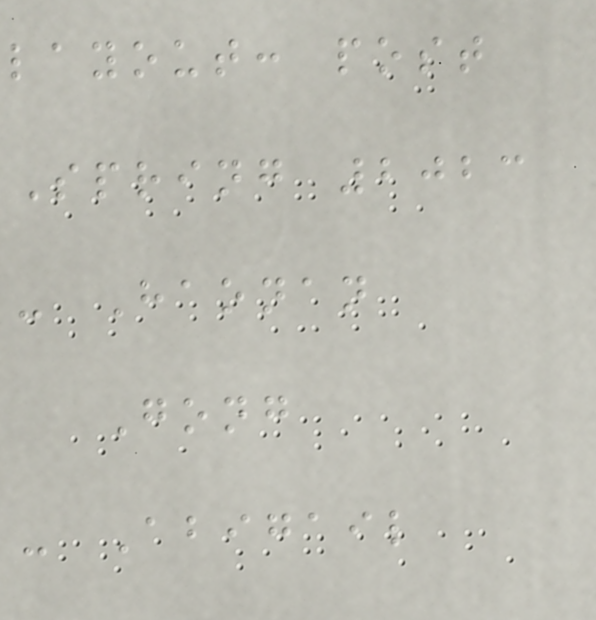layout: post
Spring 2023
- Haonan
Gong
- Abigail
